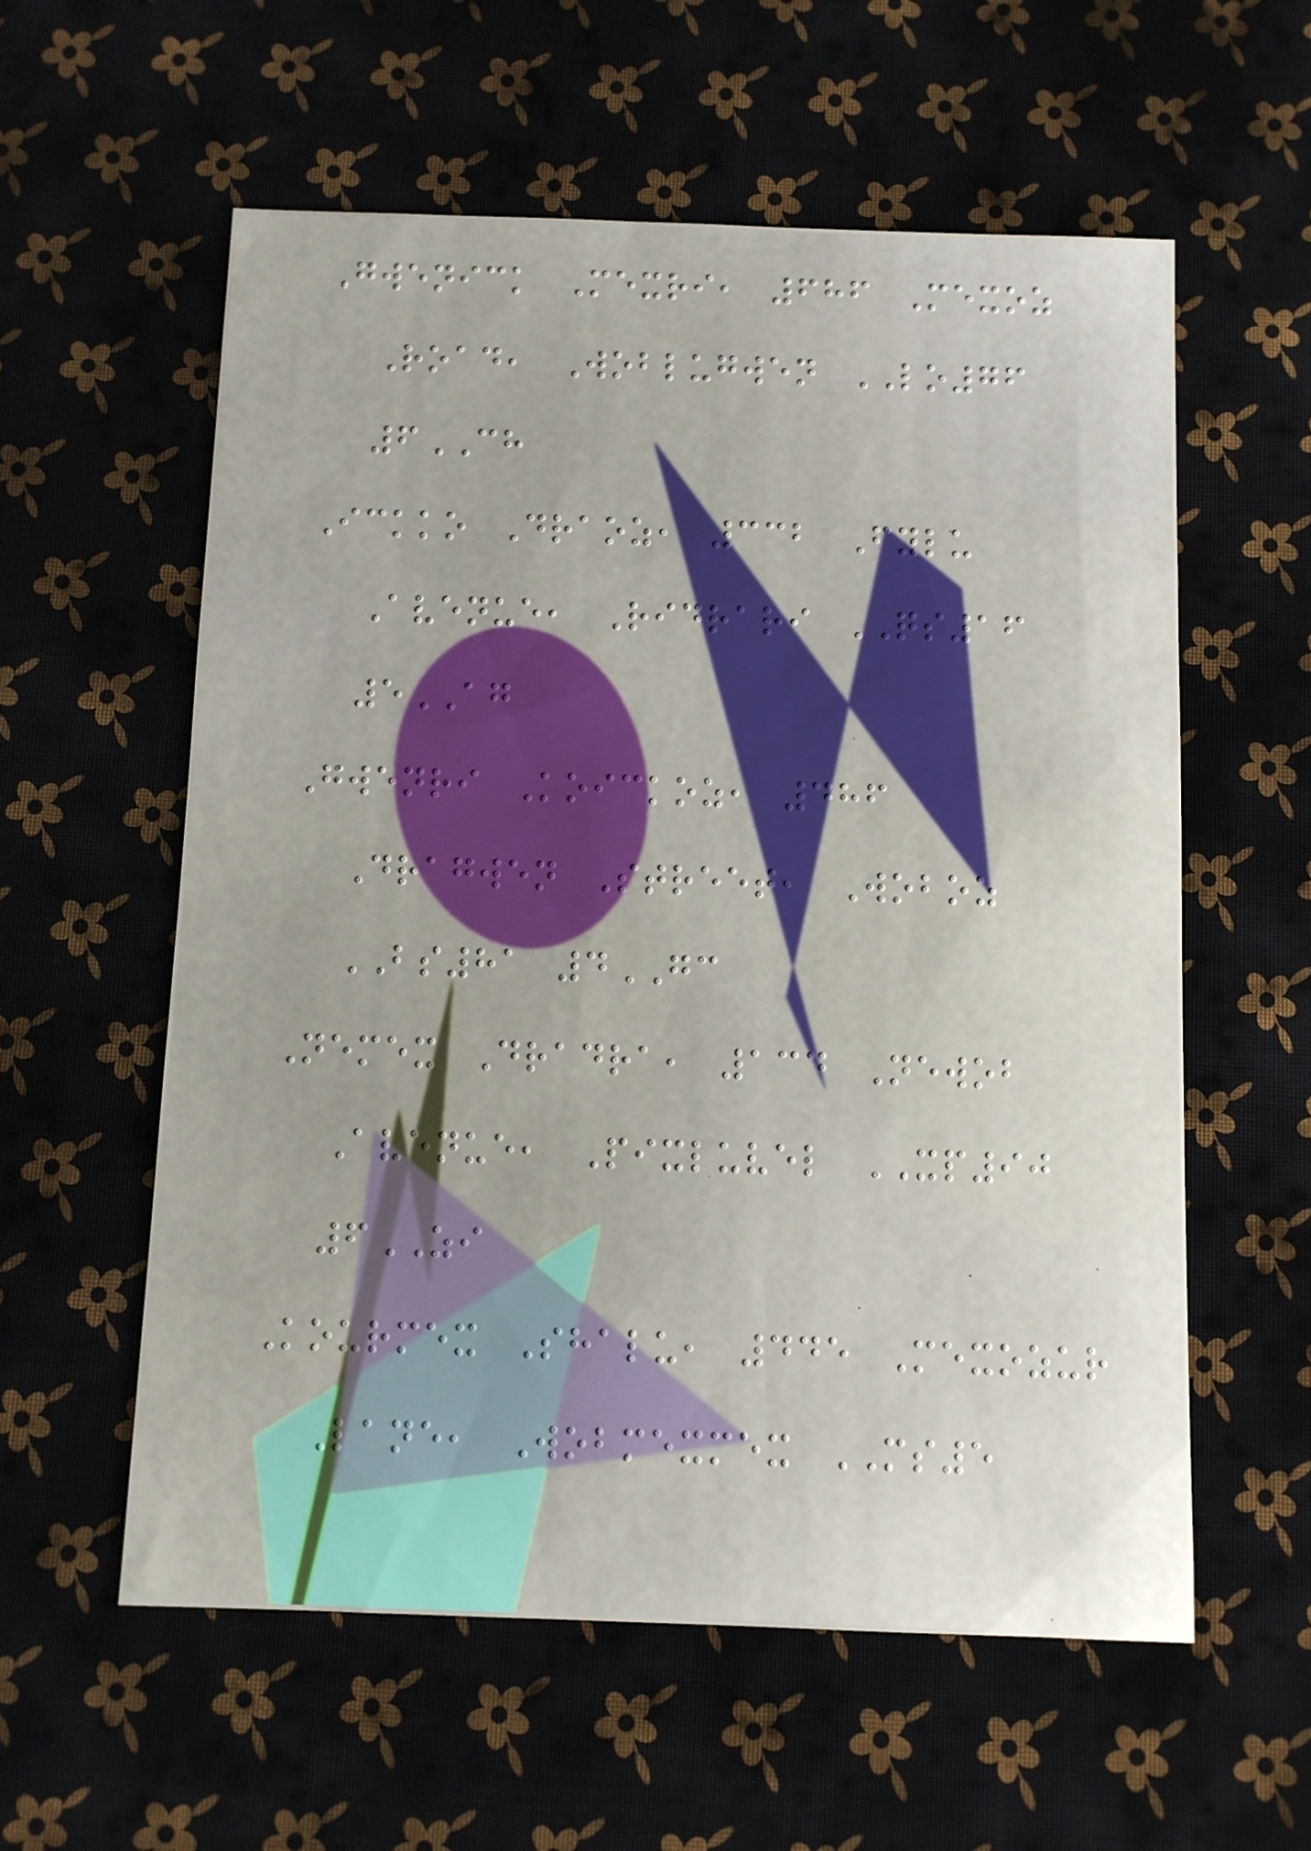Gwenick Mexri, 686 Mexoz
Road, Woblugwen LO76
6CH
Ickko Draoz, 332 Fylu
Avenue, Ridrari QS16
5AG
Gwenri Koickoz, 486
Dragwen Street, Woboz
BS81 4GC
Nemex Dradra, 134 Newob
Avenue, Pixluvel XP90
6ZI
Kourmex Shalu, 445 Mexozur
Lane, Wobmexmex MS5
